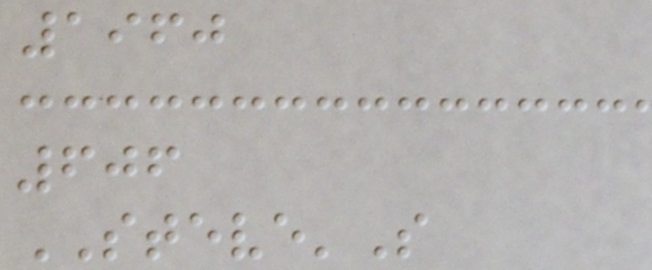1960
606
STEVE'S
